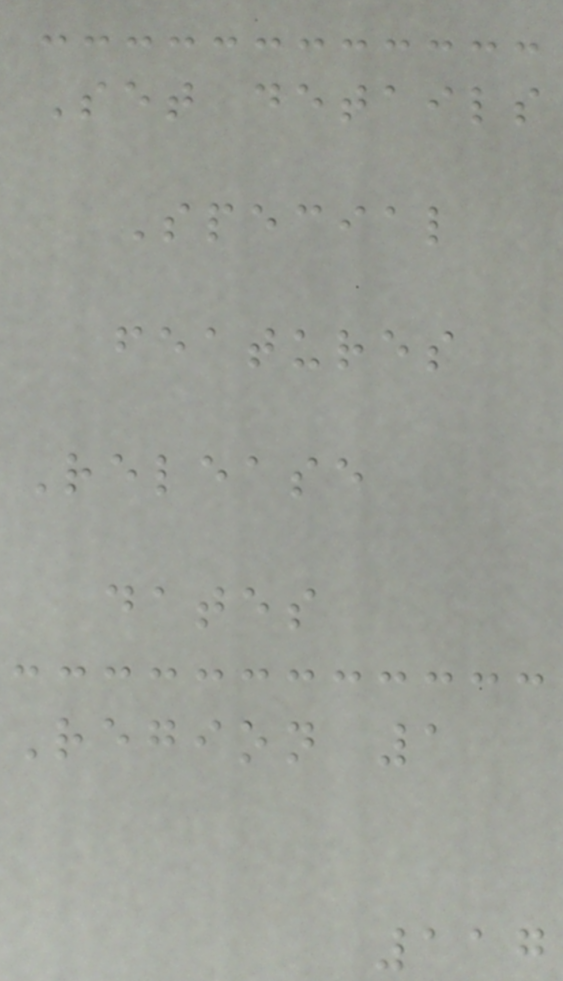Set details
Special
features
Release
dates
Region 1
117
